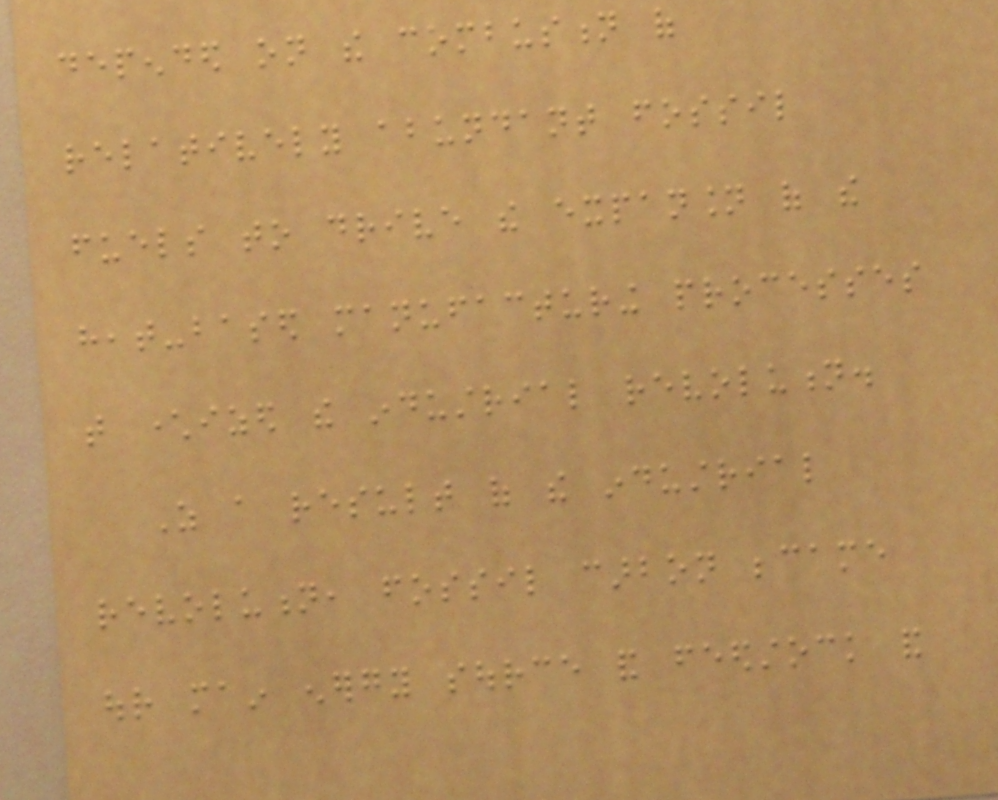depended on the combustion of
relatively abundant fossil
fuels to drive the expansion of the
heat-based manufacturing processes
that characterized the industrial revolution.
As a result of the industrial
revolution, fossil carbon became
our main energy source and feedstock and
